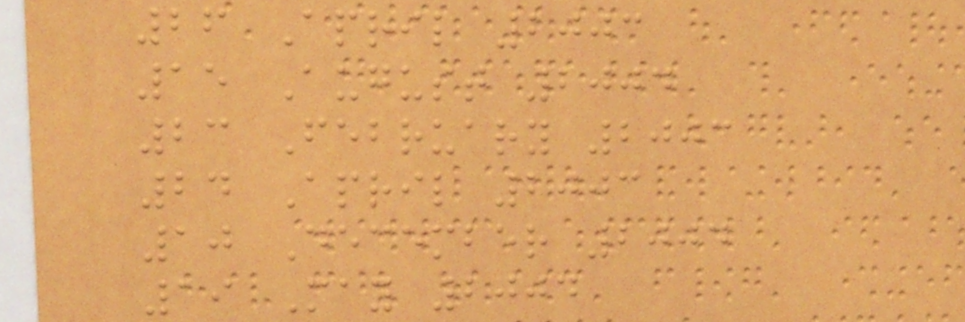26 April 2003
15 August 2004
23 February 2003
24 April 2003
10 December 2004
19 May 2004
